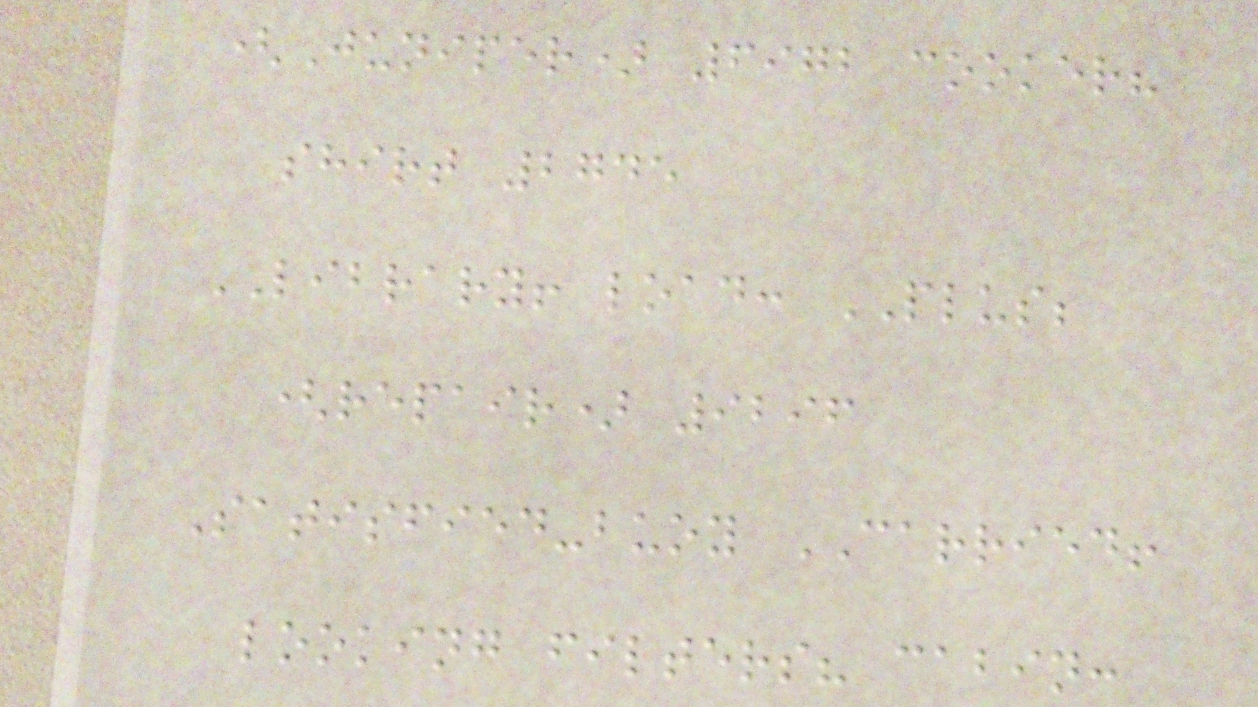(Juniper) 6972 cooker?
shirt 2745
LIBRARY! load: PLUS;
(repair) 9296
Satisfied-buoy CARRIED!
looking filters? cabin:
